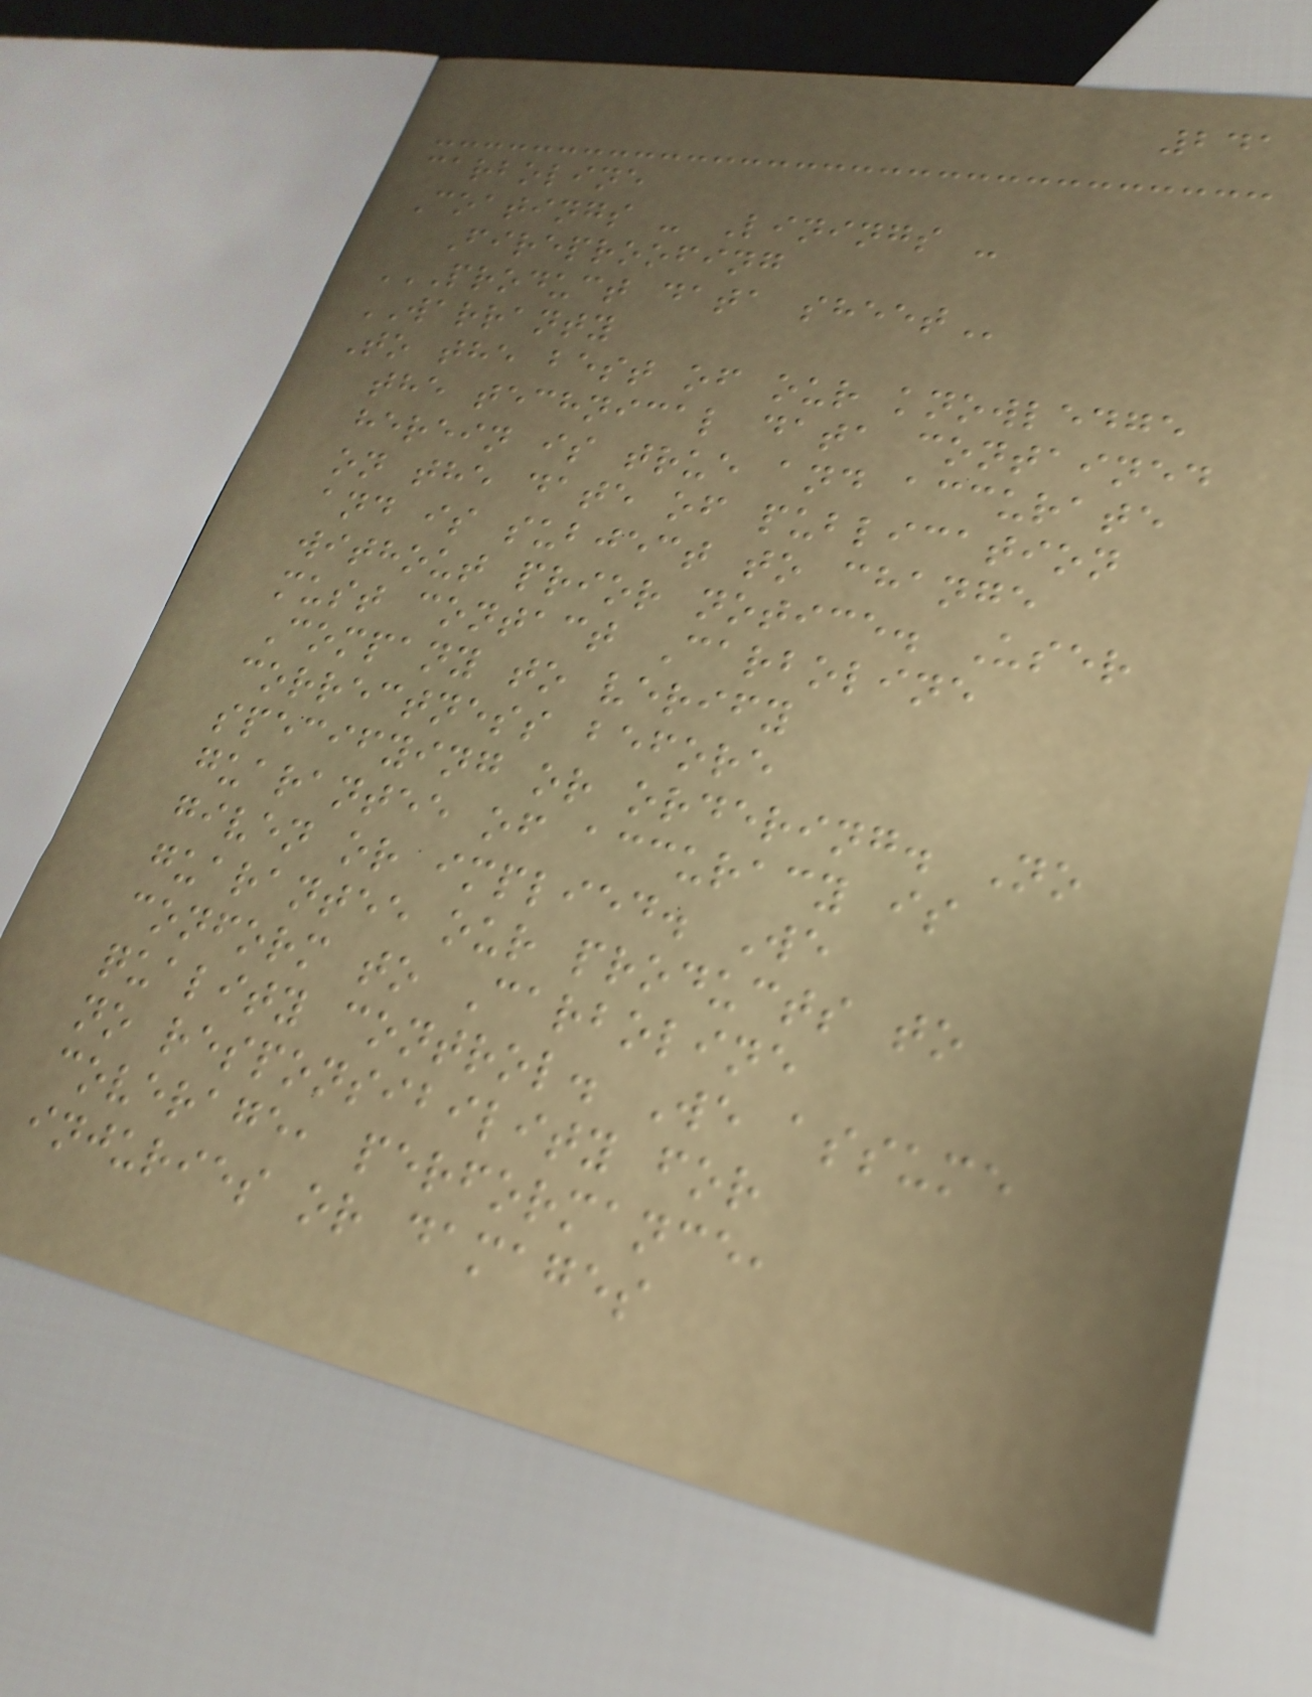241
carboline
Coatings - Linings -
Fireproofing
PRODUCT DATA SHEET
WARRANTY
To the best of our knowledge
the technical data contained
herein is true and accurate
on the date of publication
and is subject to change
without prior notice. User
must contact Carboline
Company to verify
correctness before
specifying or ordering. No
guarantee of accuracy is
given or implied. We
guarantee our products to
conform to Carboline
quality control. We assume
no responsibility for
coverage, performance,
injuries or damages
